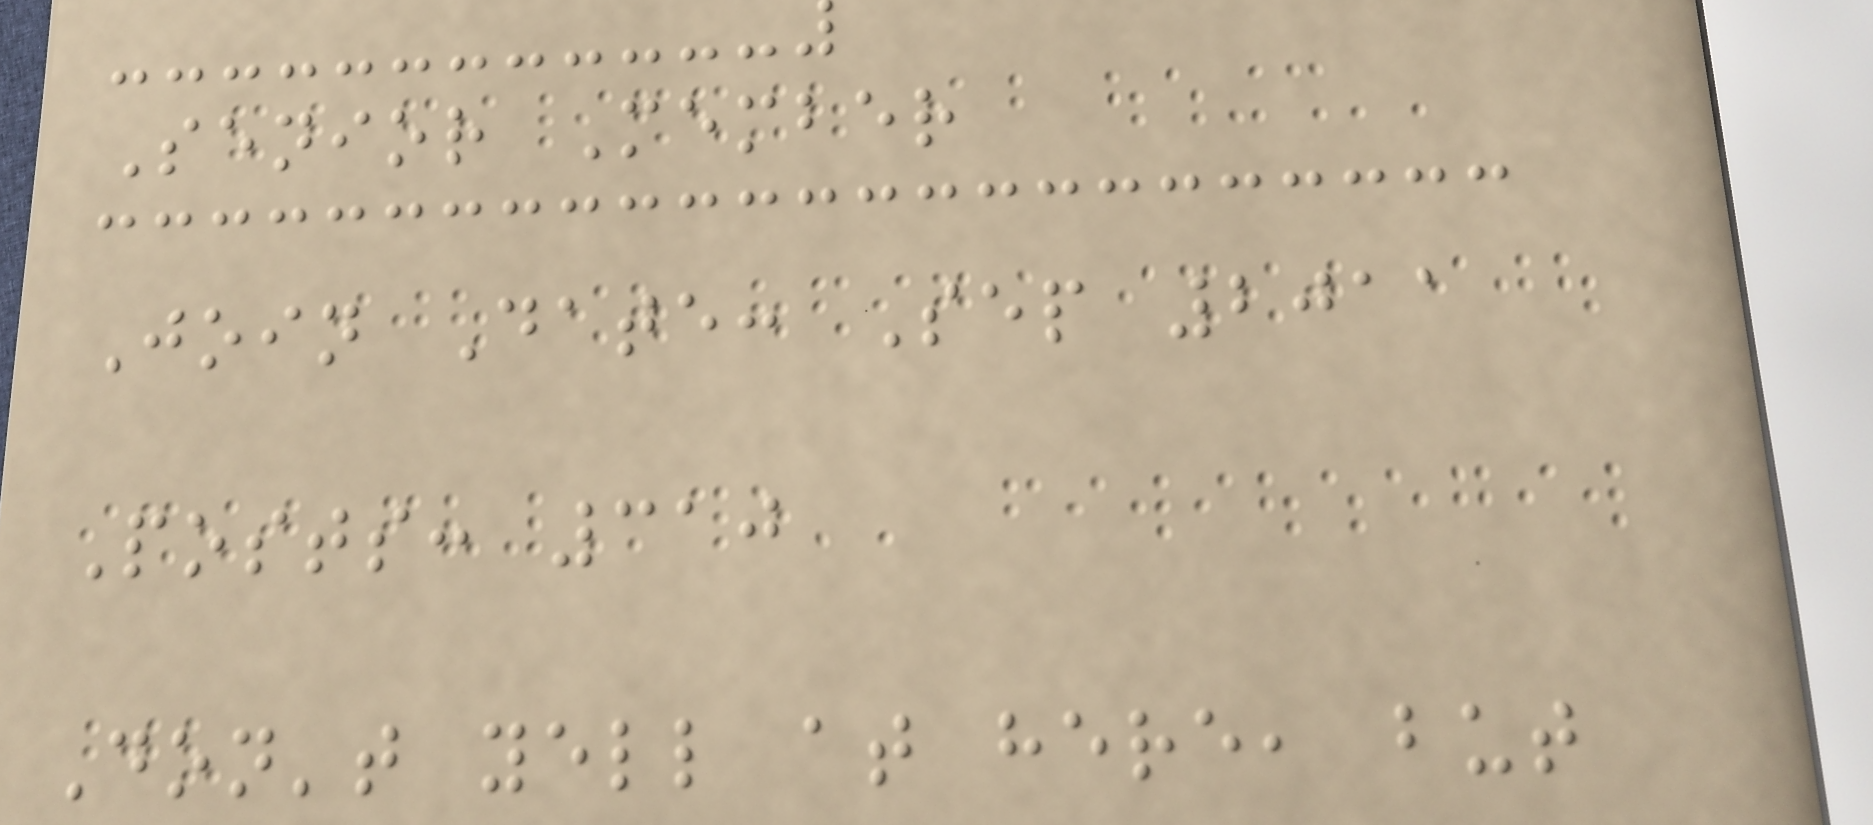Senior Member
Join Date: Sep 2011
Posts: 310
Don't yell at here, but
